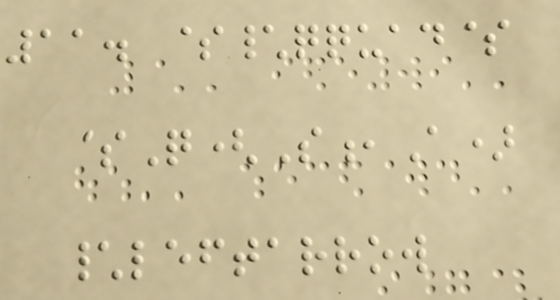11. $\qquad$
$Q(S,A)
\leftarrow
